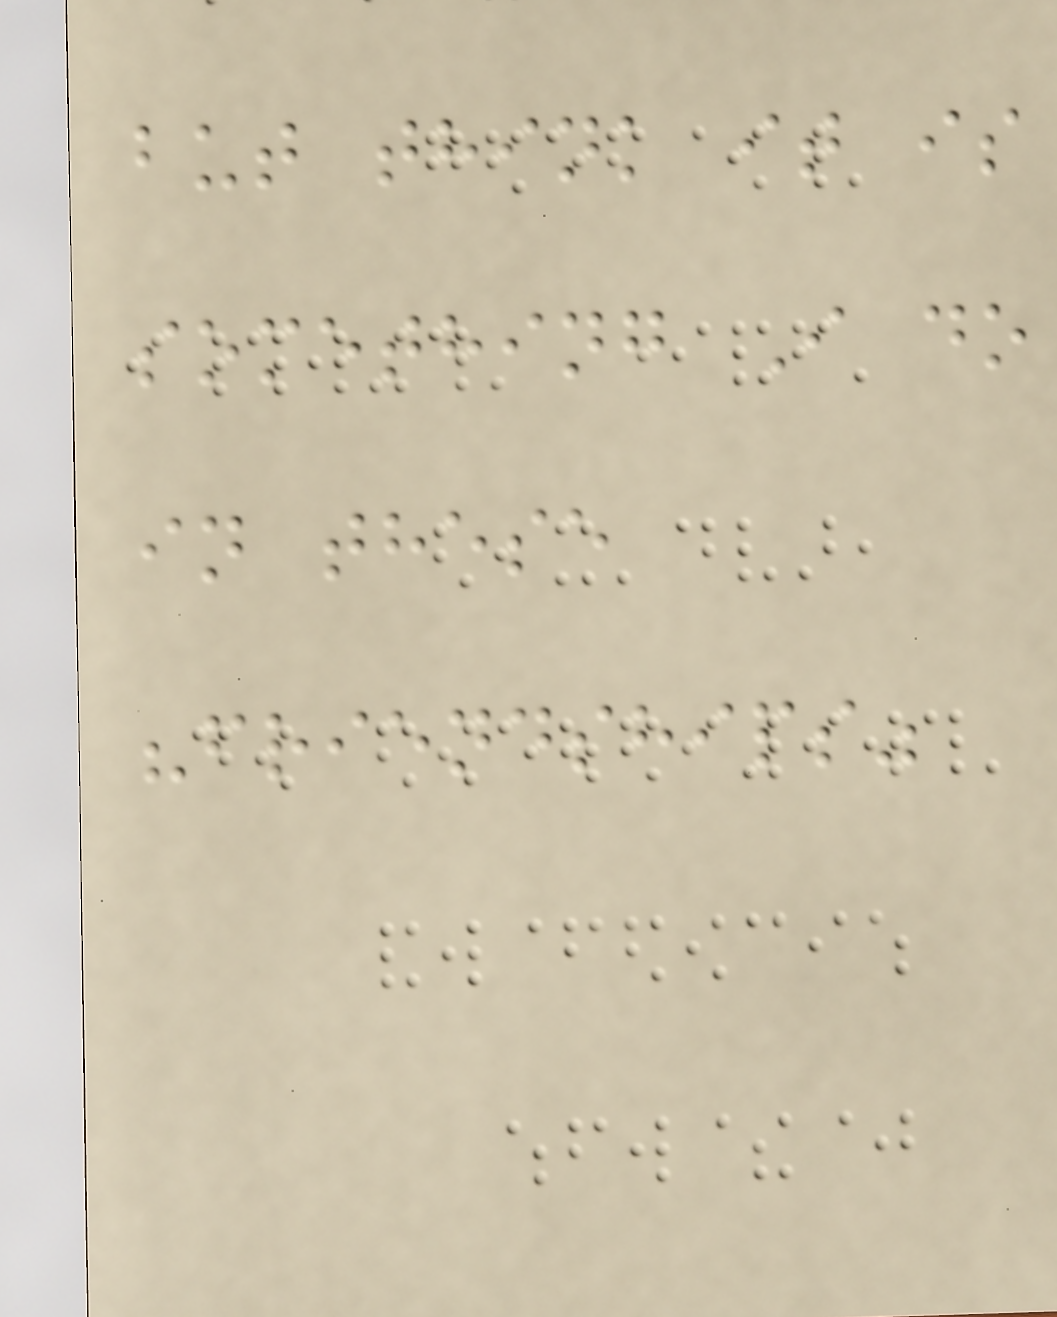but think it is
something I do
in these
"friendships"
